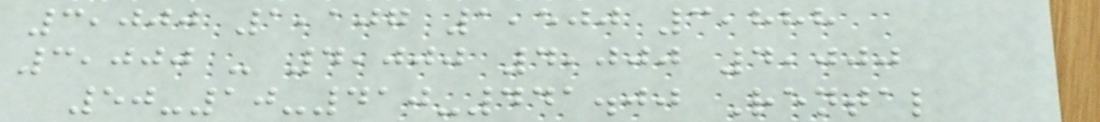3,000 1,107 1,500 3,888
3,000 - 4,000 4,000 4,000
50-10-410-441.00 Rental
